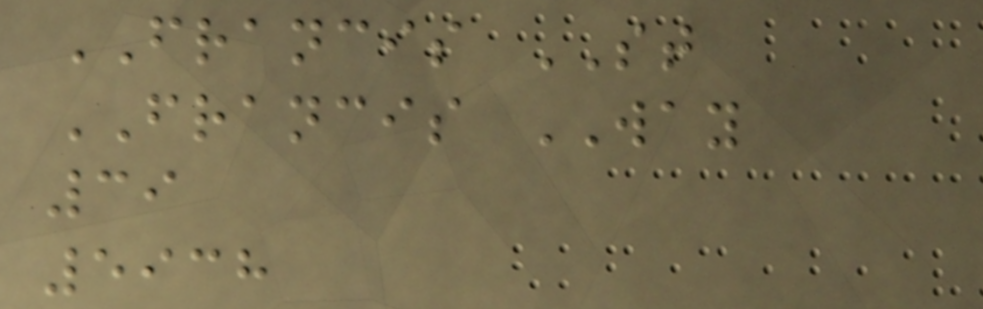FRANCIS ST
FRANCIS WAY
39
5938
